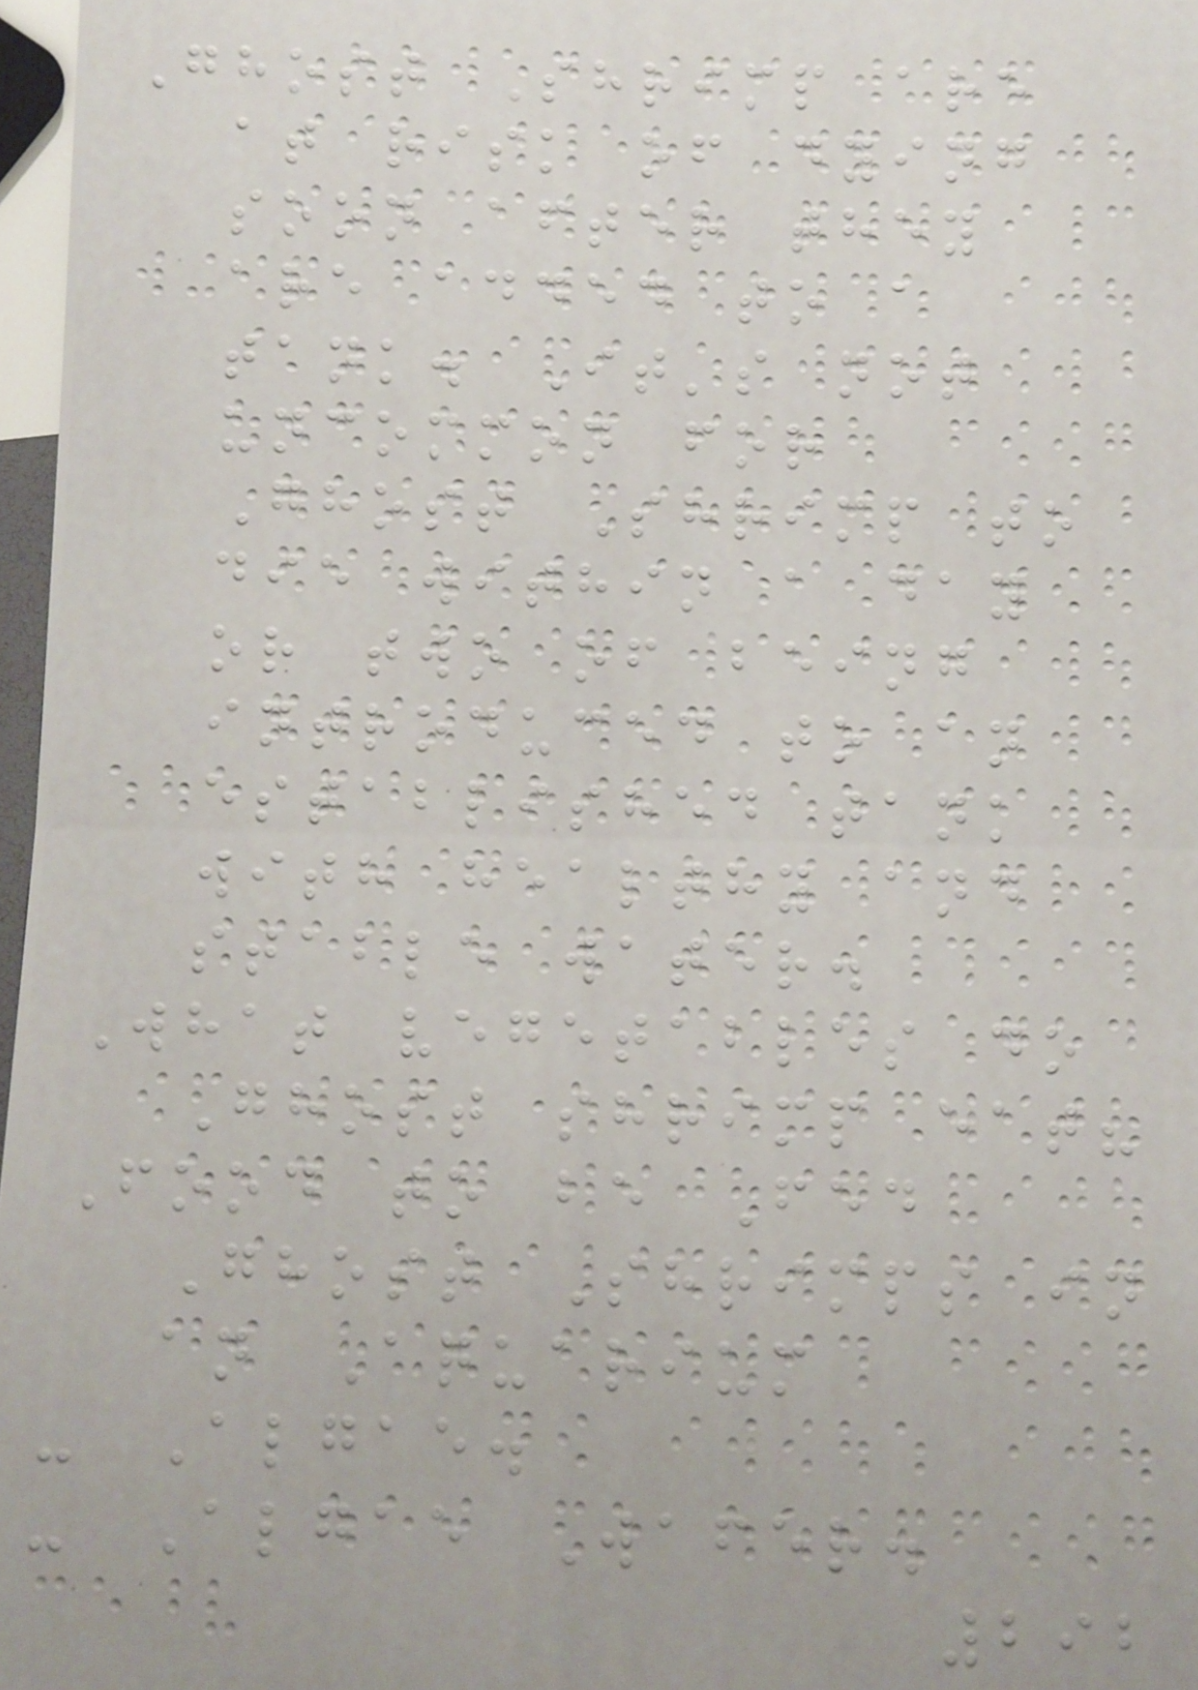Ghost Shrimp are
at risk of dying
soon after they
are added to a
tank. It's not
uncommon for
Ghost Shrimp to
die within a day
or two of being
introduced to an
established tank
with healthy and
stable water.
What vegetables do
Ghost shrimp eat?
Food to be Fed
Ghost Shrimps in
an Aquarium
- Algae.
- Algae Wafer.
292
